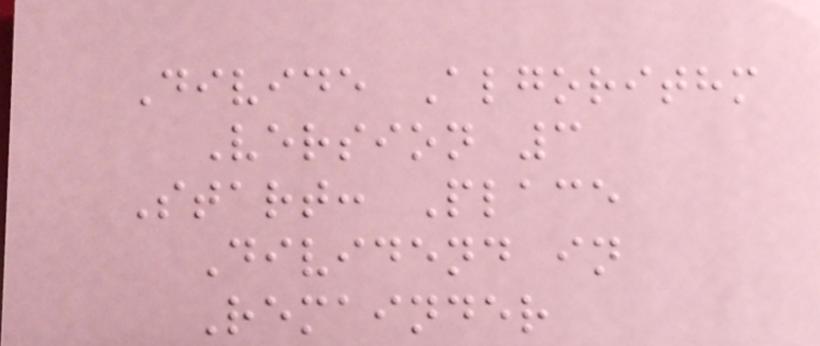Divide Algorithm
Version 3
Start: Place
Dividend in
Remainder
